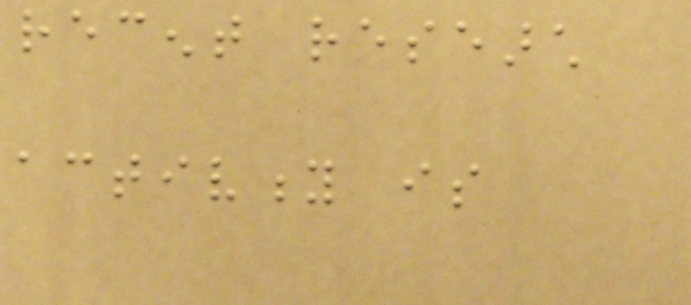recent research
activity is
